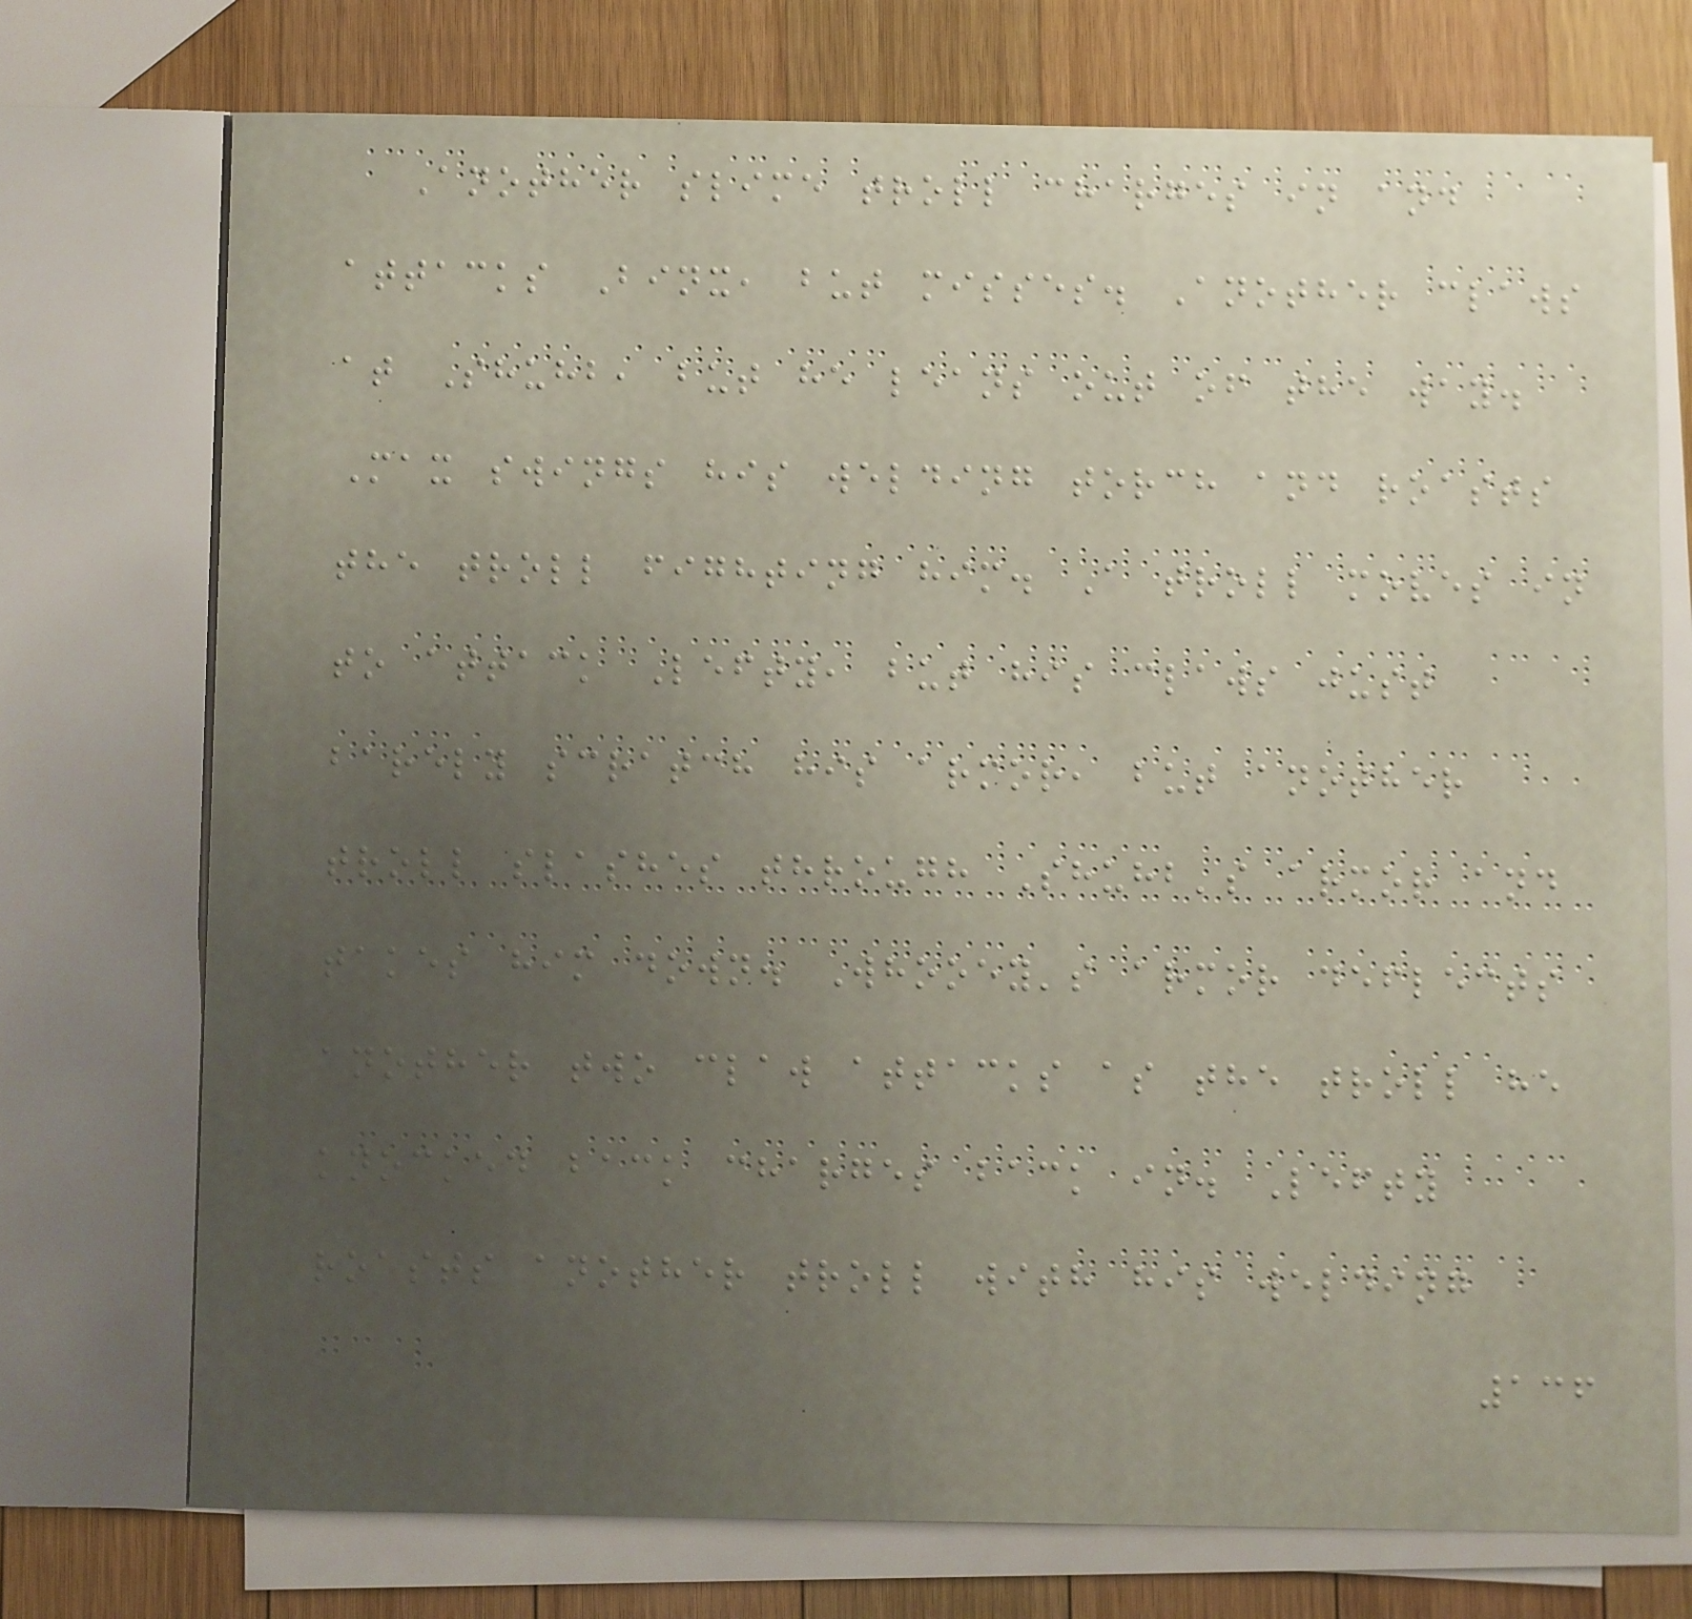Another slime troll charges in and
attacks Binx, but misses. Another claws
at Shuhb, but he leans out of the way.
Max swings his welding torch and roasts
the troll fighting him. A troll moves in
to attack Lefty, but his claws just
barely scratch his armor, but another
troll slashes through Shuhb's armor and
takes him down. Whooey's armor deflects
another two claw attacks as the troll he
knocked back charges back in. Lefty
roasts another troll with his welding
136
